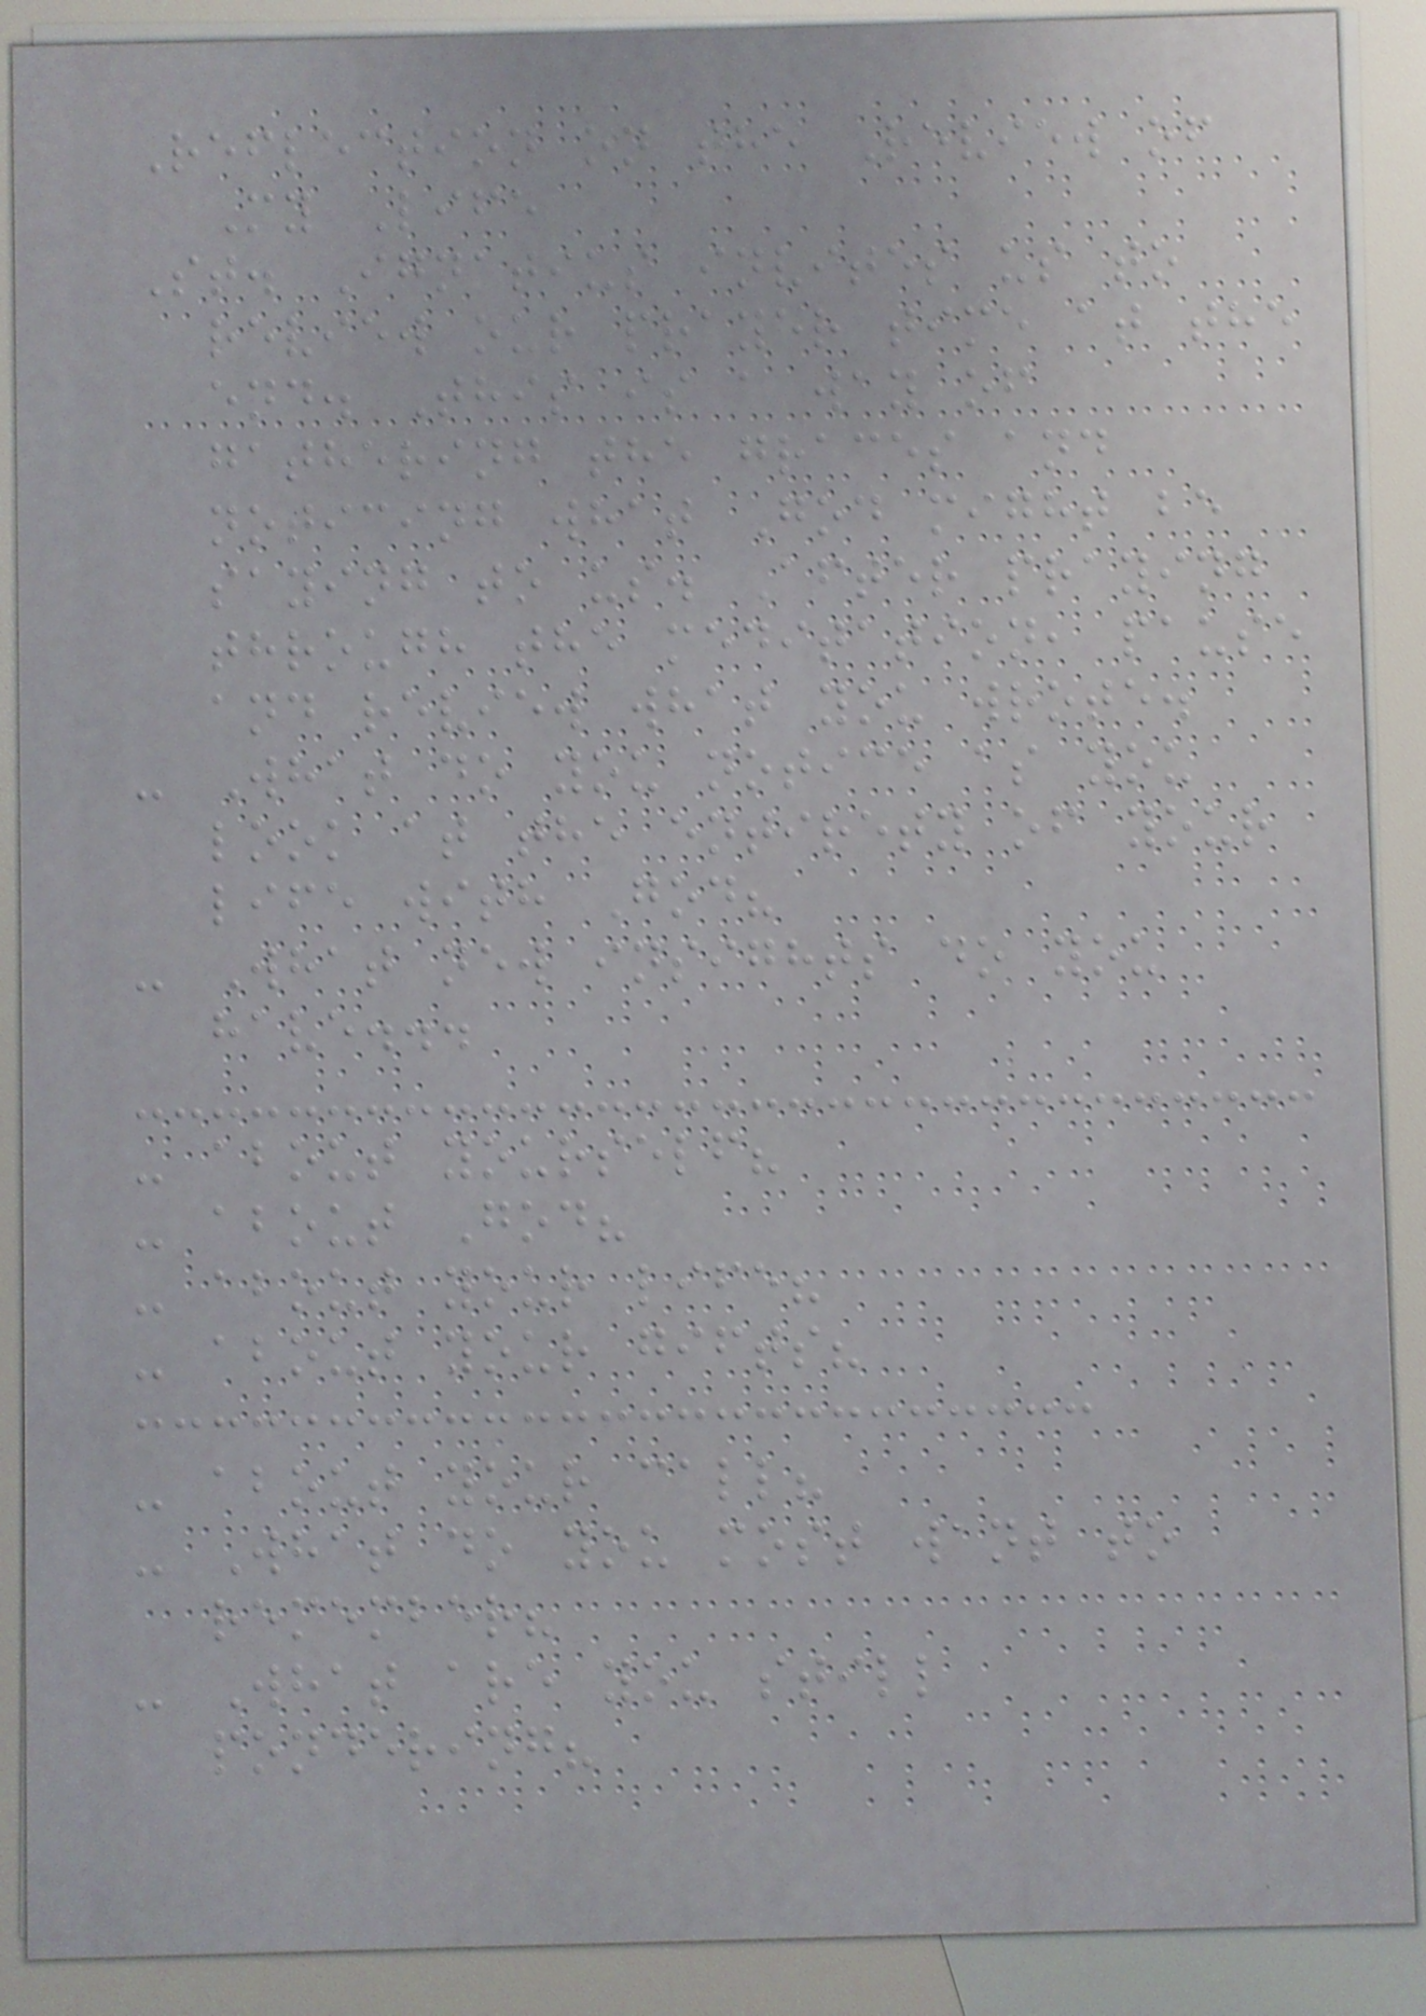Reflection on the Review of
My Life
St. Ignatius invites us to
review our prayer time at the
end. This is a way of
gathering the graces and
noticing what God might be
saying to us. After praying
through the meditation, pause
and review what you wrote.
- What do you notice as you
look at the entirety of your
life with God?
- What new insights do you
have...
- about yourself?
- about God?
- about your life?
- about your gifts?
- about your call?
- What do you most want to
remember?
- What are you still
pondering?
